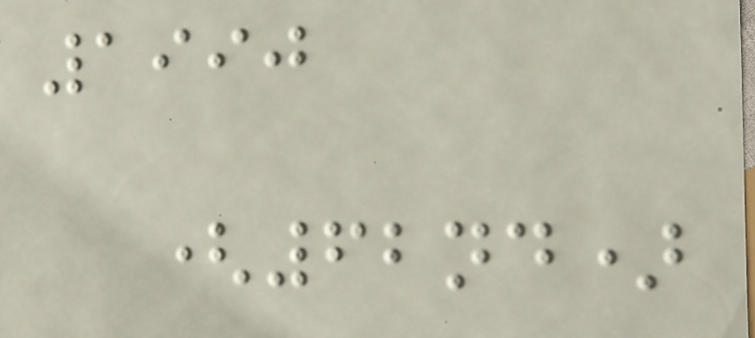1990
(62nd)
